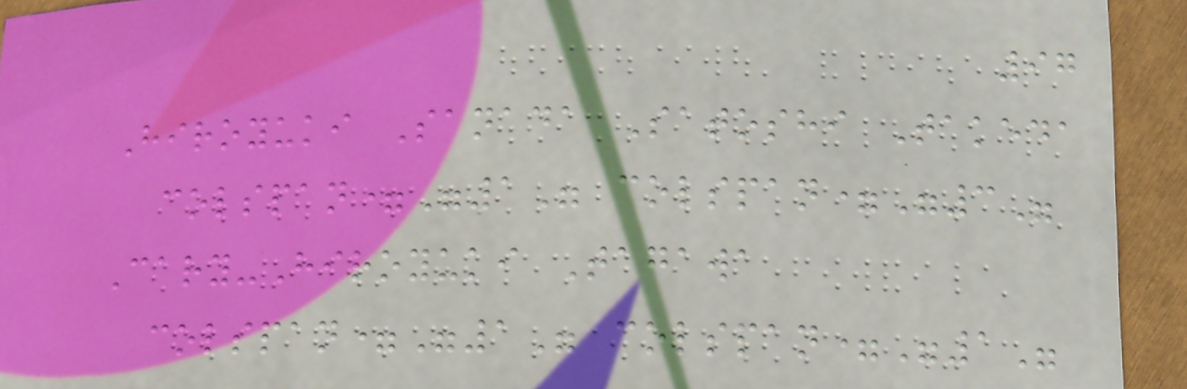97
Hiroyuki Sanada Satoshi Takeda
colspan="1" colspan="3"
Cary-Hiroyuki Tagawa
colspan="1" colspan="1"
